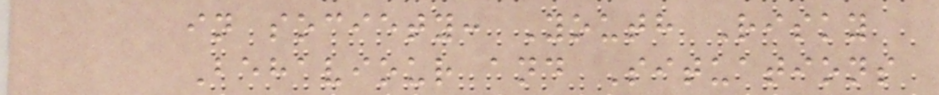in society: Youth Risky
Behaviour and Situations
